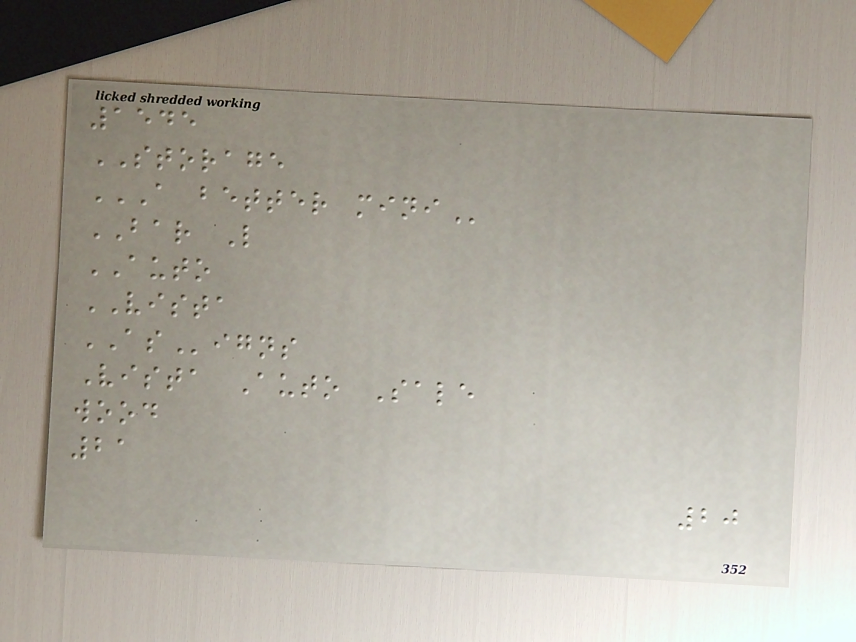1545
STORAGE
A BETTER MINI
BAR L
AUTO
VISTA
ASigns
Vista Auto Sale
wood
21
20
